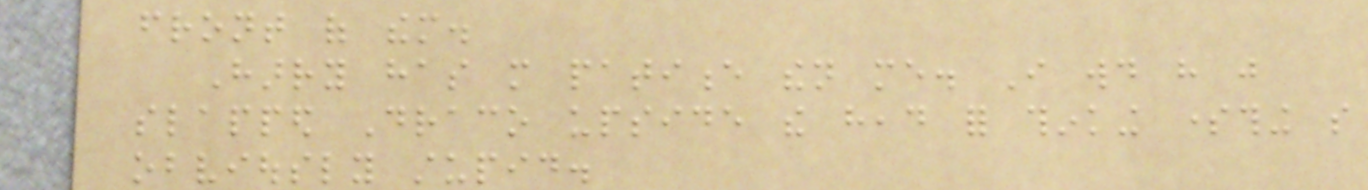front of them.
Harry has more patience then me. I would have just
slapped Draco upside the head for thinking something so
obviously stupid.
